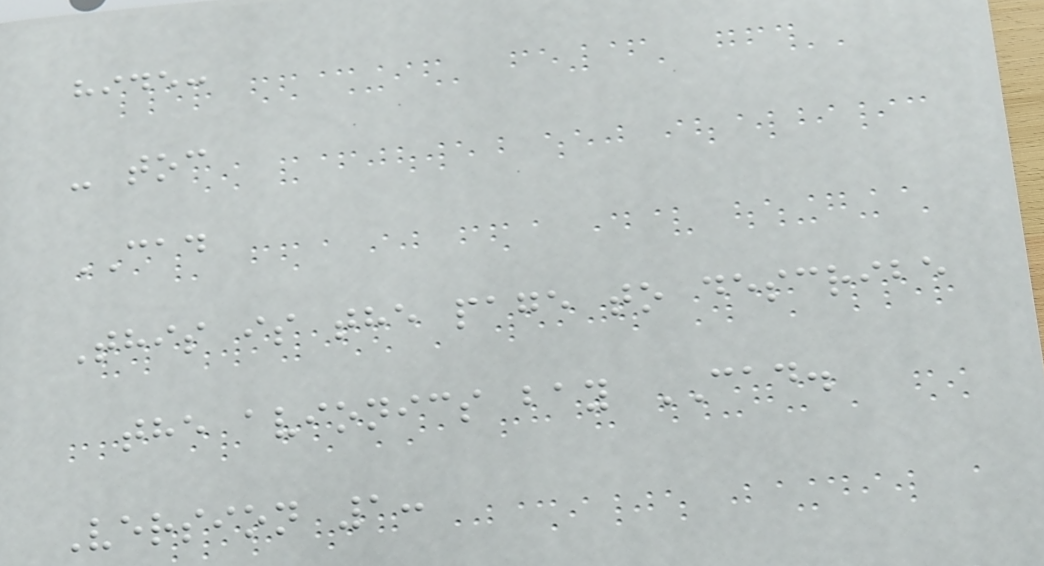hide:
- toc
CAD
This is the page to describe
the avionics bay CAD.
Version 1:
